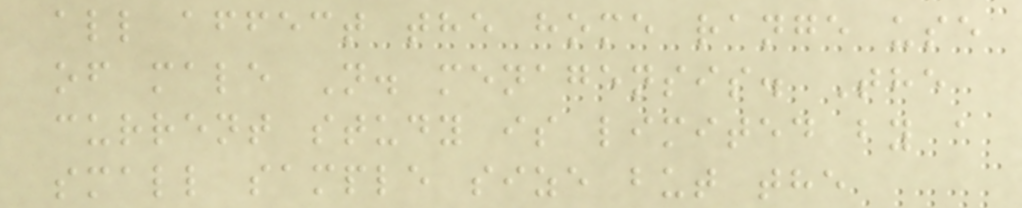all affect the home range use
of male N. menagensis. The
current study is limited by a
small sample size but the
